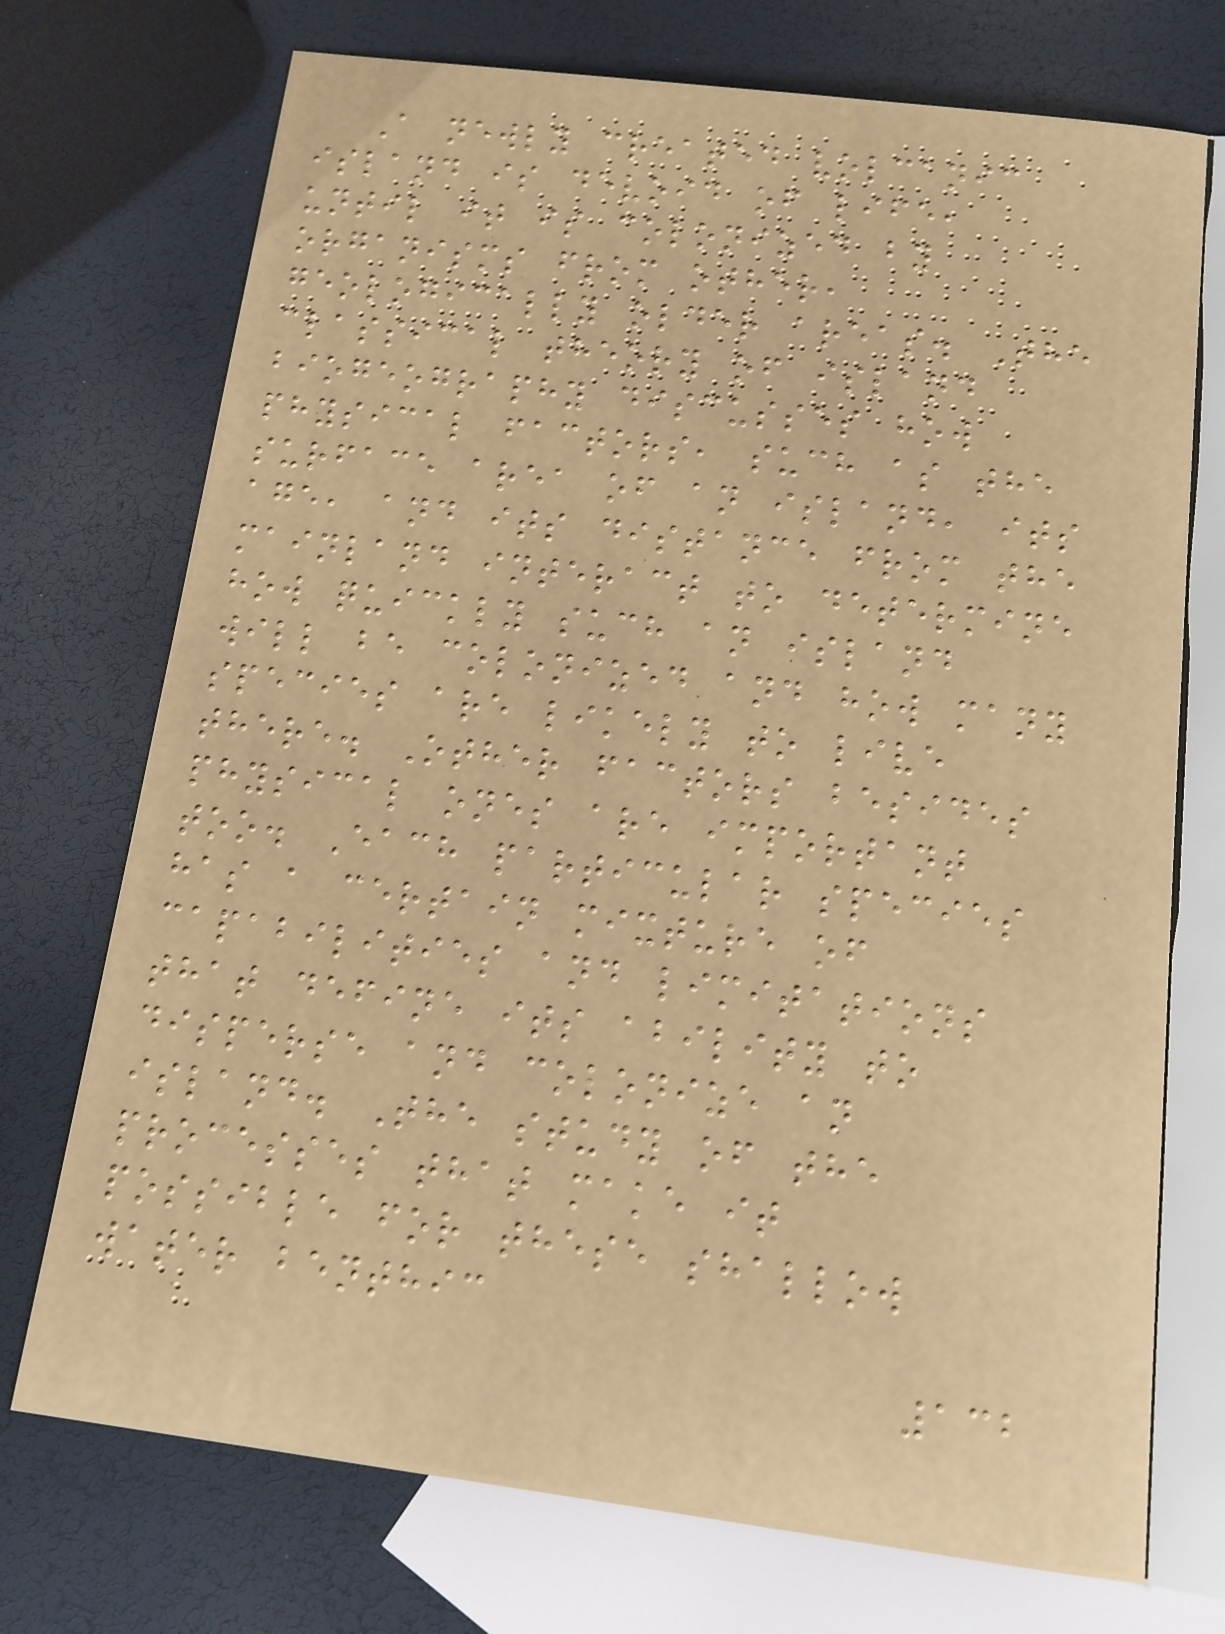A newly created volcanic
island is devoid of life,
until it is colonized by
organisms from other,
geologically older areas. The
classical theory of island
biogeography discusses how
physical factors, such as the
surface area of an island, its
age, and its distance from the
mainland interact to determine
how quickly such an island
will be colonized and how many
species are likely to live
there. Other factors besides
physical ones are important
too. Each particular species
has a certain mixture of
capabilities and limitations
that define its ability to
disperse and colonize an
island. The study of the
processes that make it
possible for these shallow
water benthic
132
